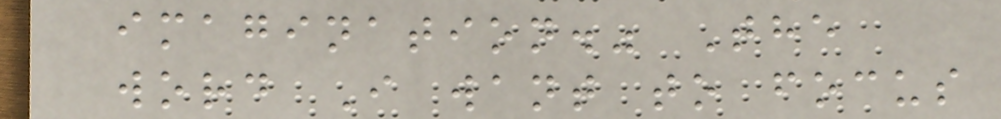imagination." The
word I want to focus
